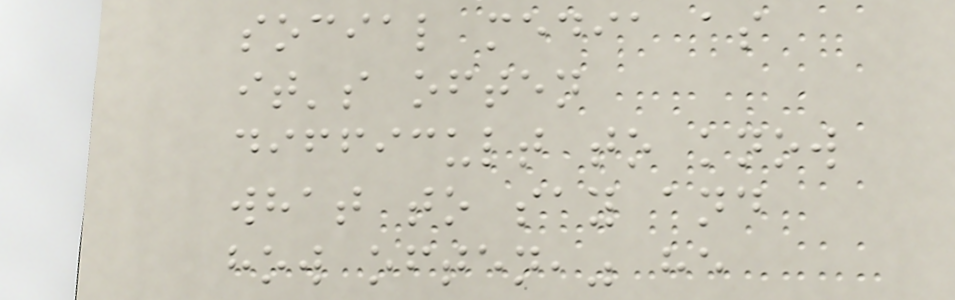social media as
it's often
difficult to know
what to say and
how often," he
